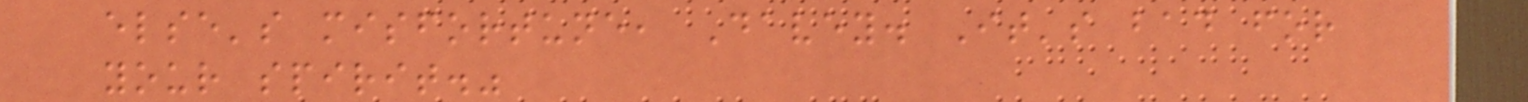else's misfortune, Davey. It's bad for
your spirit."
